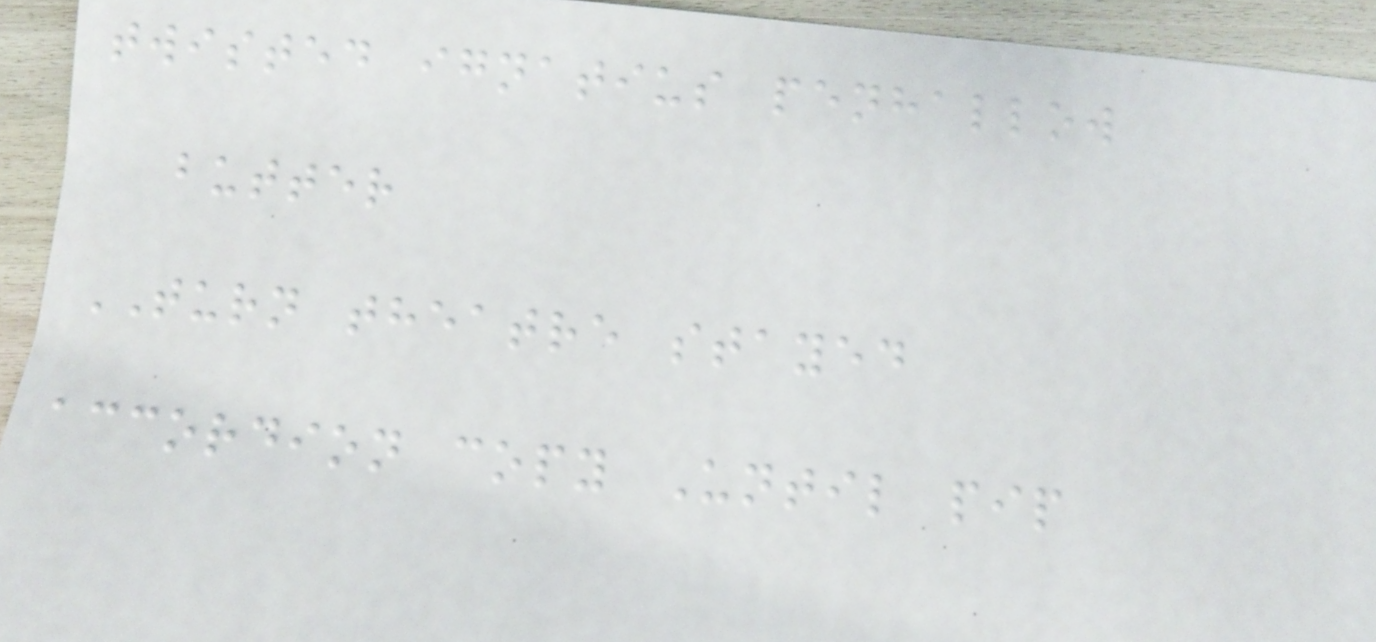twisted ignatius penhallow
butter
TURN theatre stayed
accordion copy Until pip
